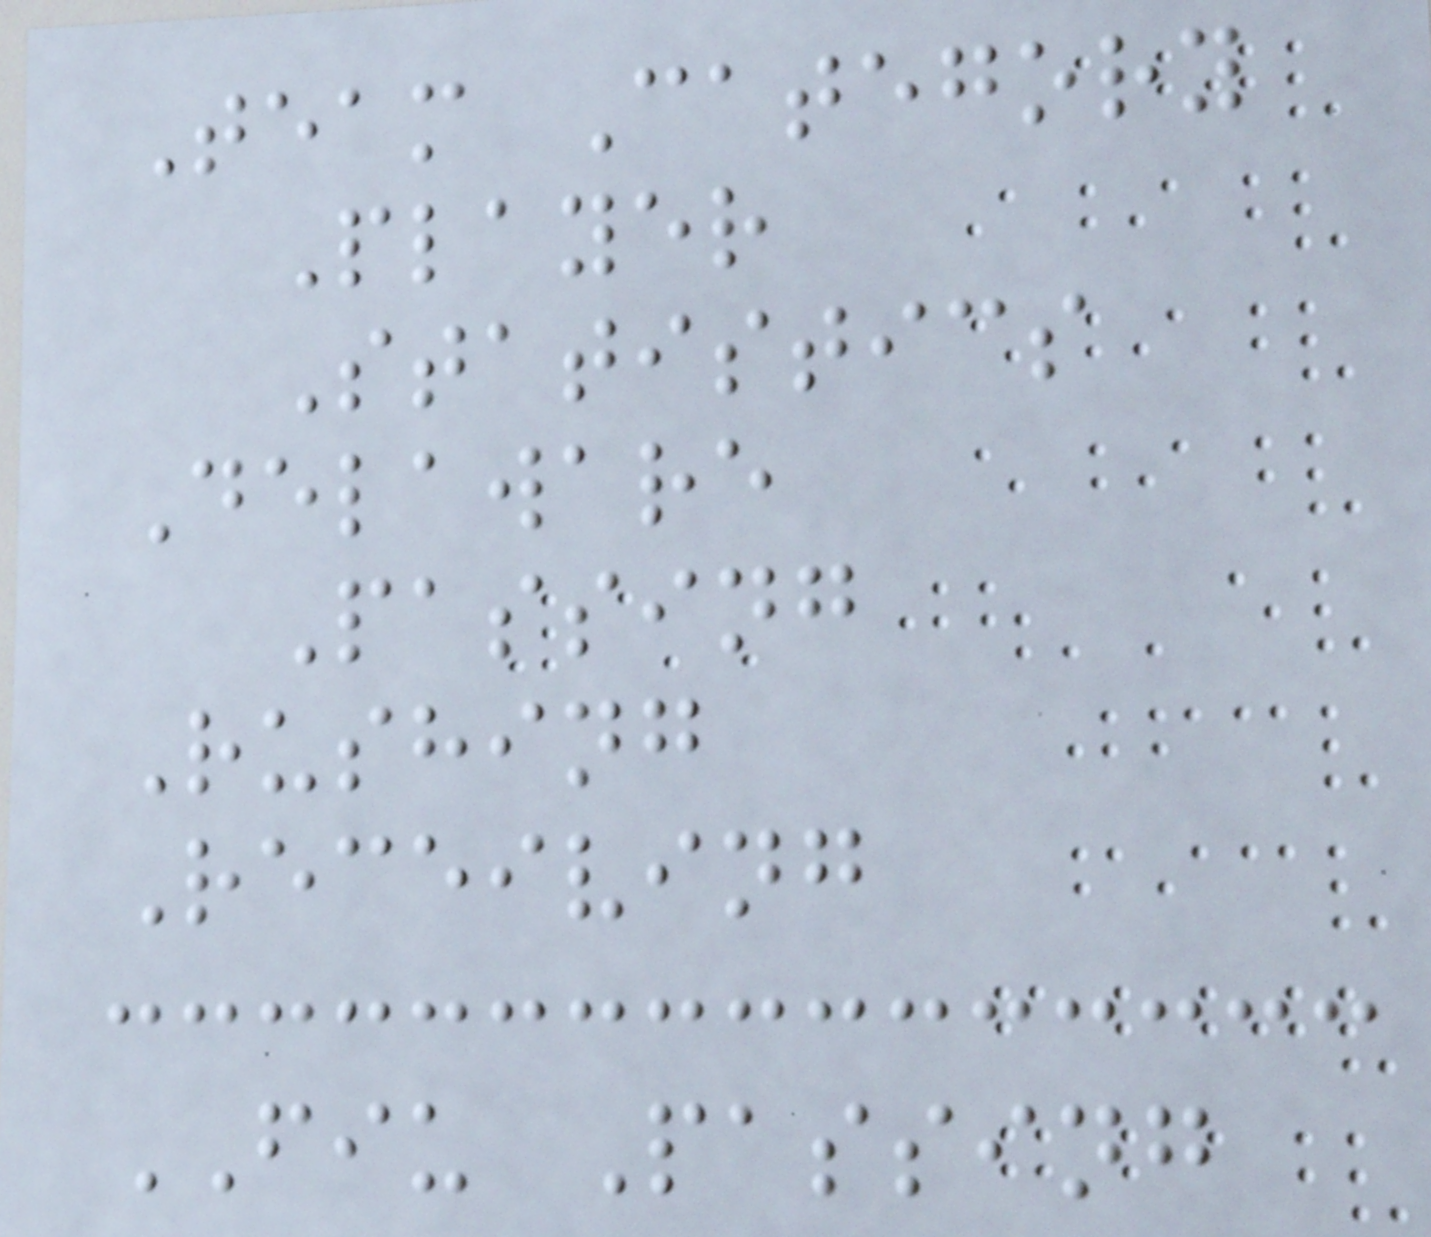Team Category
Player
Statistics
Delaware
Passing
Rushing
Receiving
FIU Passing
